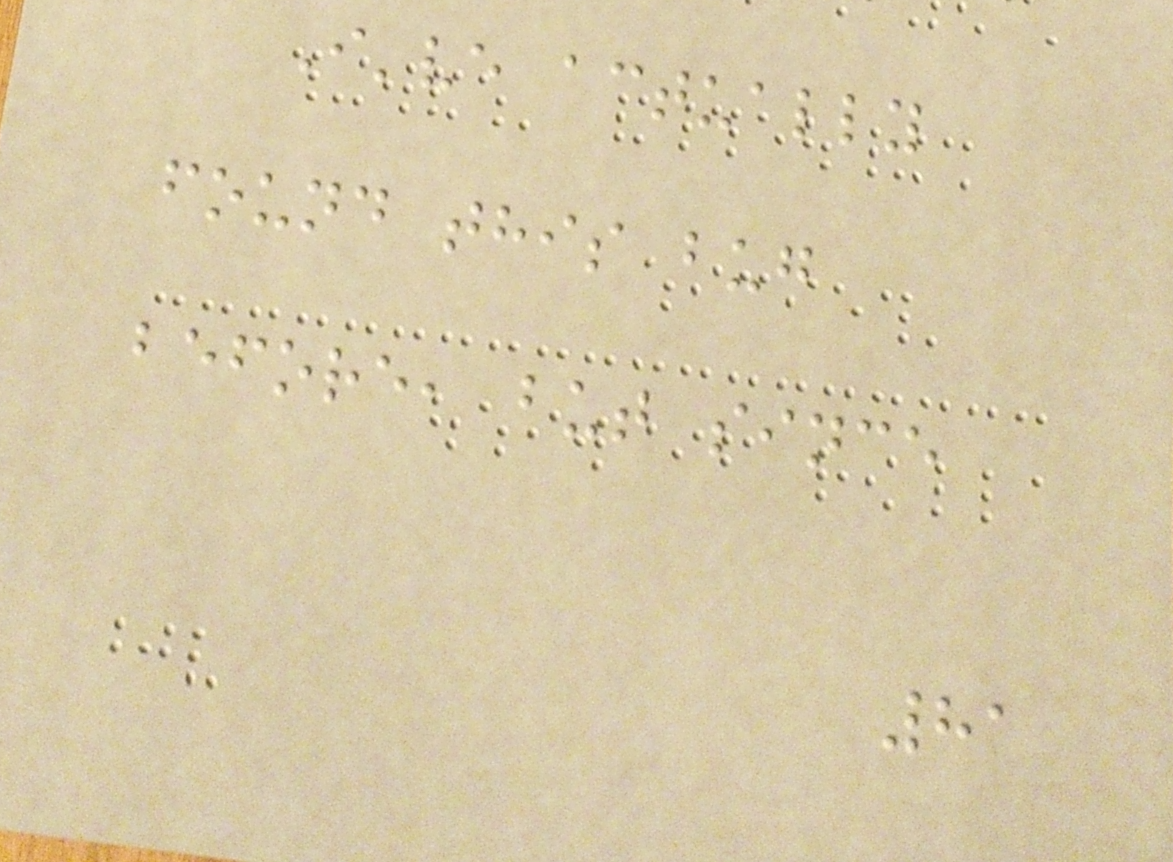I've actually
found this bug
before, but since
81
